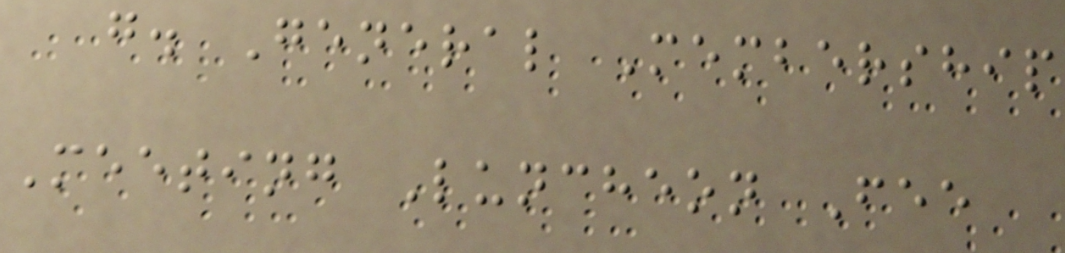g. General Membership
Meeting Luncheon Fee
